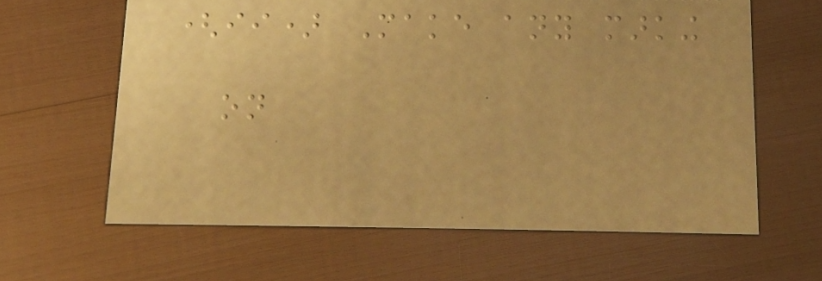(ii) Make any marking
on
